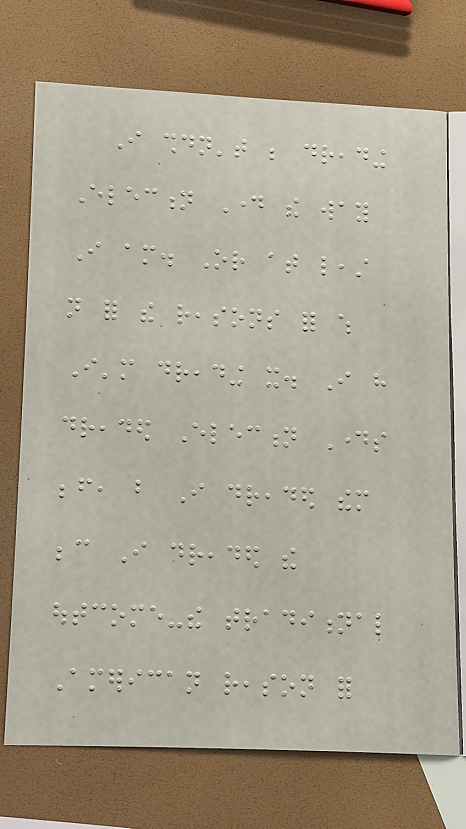I shouldn't be dreading
Election Day the way
I am. Or at least
not for the reasons for which
I'm dreading it. I have
dreaded Election Days
before, but I dreaded them
because I dreaded the
outcome-the traditional
American reason for
